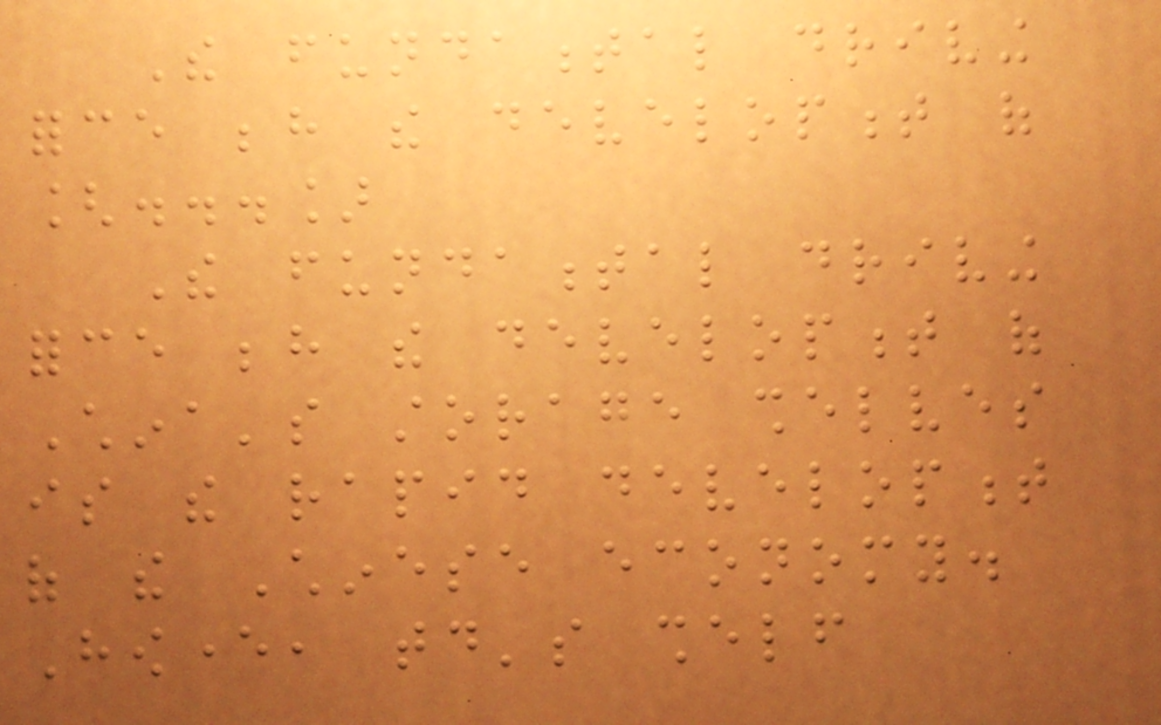The fundamental driving
force behind the development of
[...]
The fundamental driving
force behind the development of
China's storage shelves
is the rapid development
of the Chinese economy.
However, today's shelf
